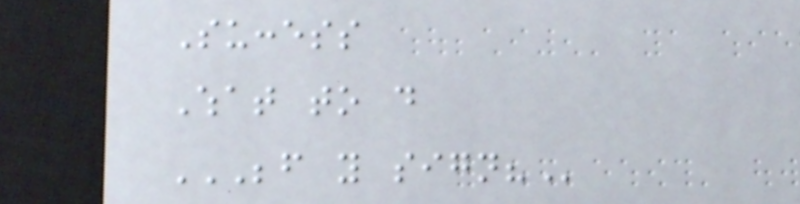Success
What to do
BEFORE YOU SIGN?
